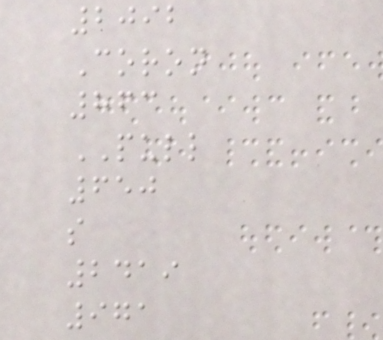2092
Coron
863
PULL
650
s
2419
971
